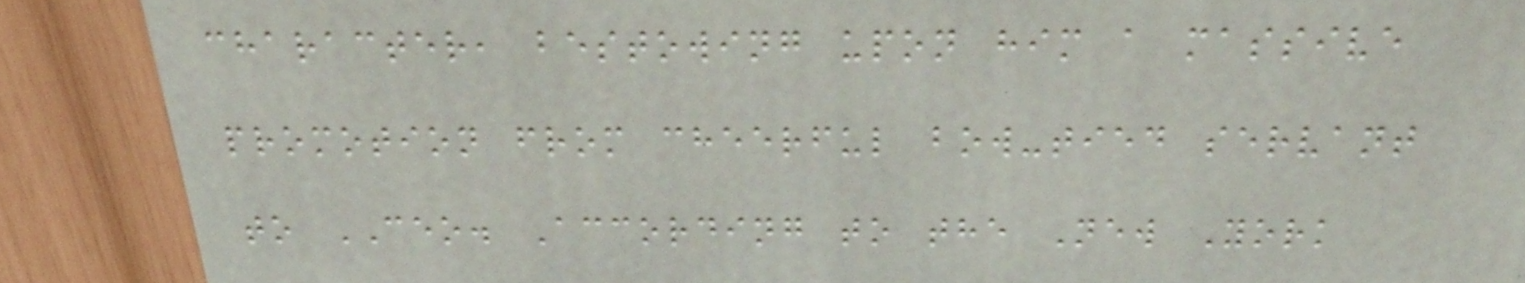character, bestowing upon him a massive
promotion from cheerful bow-tied servant
to CEO. According to the New York
